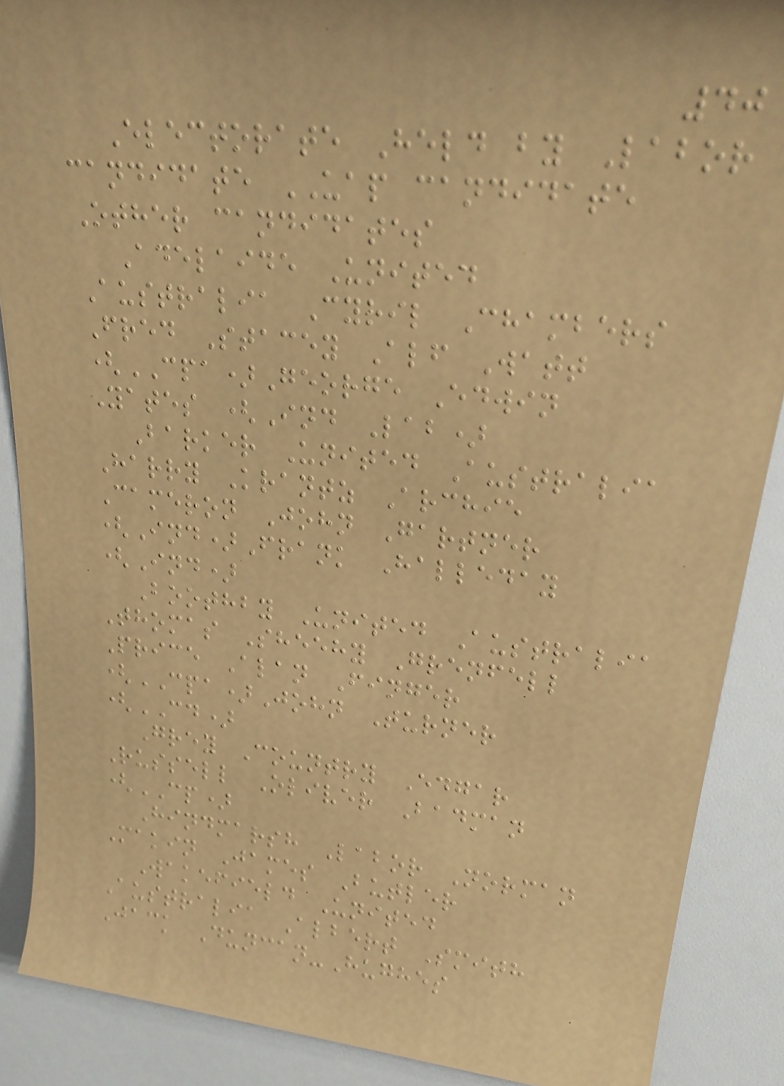40
Electorate Held by Labor
candidate UAP candidate
Other candidates
Adelaide United
Australia Cyril Chambers
Fred Stacey Alf Watt
(CPA)George Edwin
Yates (Ind Lab)
Barker United Australia
Harry Krantz Archie
Cameron John Gartner
(Ind)Frank Halleday
(Ind)
Boothby United Australia
Thomas Sheehy Grenfell
Price Alan Finger
(CPA)John Turner
(CD)
Grey Country Edgar
Russell Oliver Badman
(CP)
Hindmarsh Labor Norman
Makin James Butler
Wakefield United
Australia Albert Smith
Jack Duncan-Hughes
